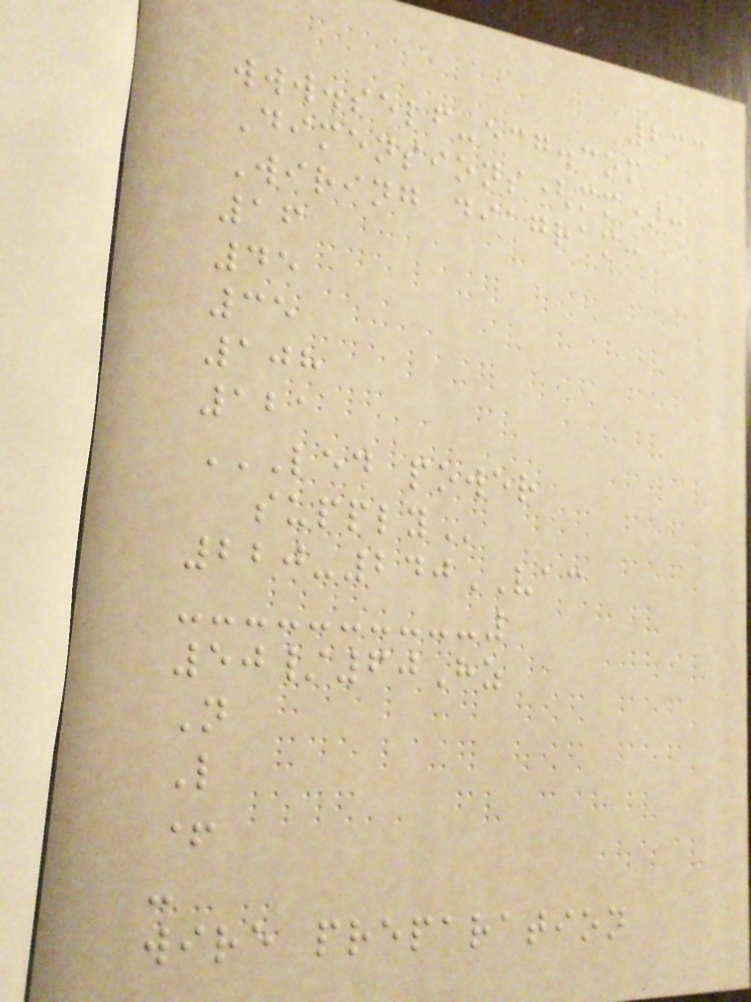233
www.self-ecg.com
Dimensions(mm):
Wiring diagram:
16
45
35
108
121
LED POWER
SUPPLY
220-240VAC
50/60Hz
N
L
+
-
wire preparation
